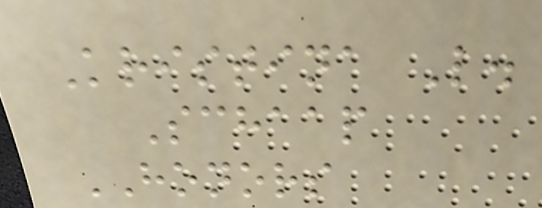Kristina L.
Schaap
HONORS
